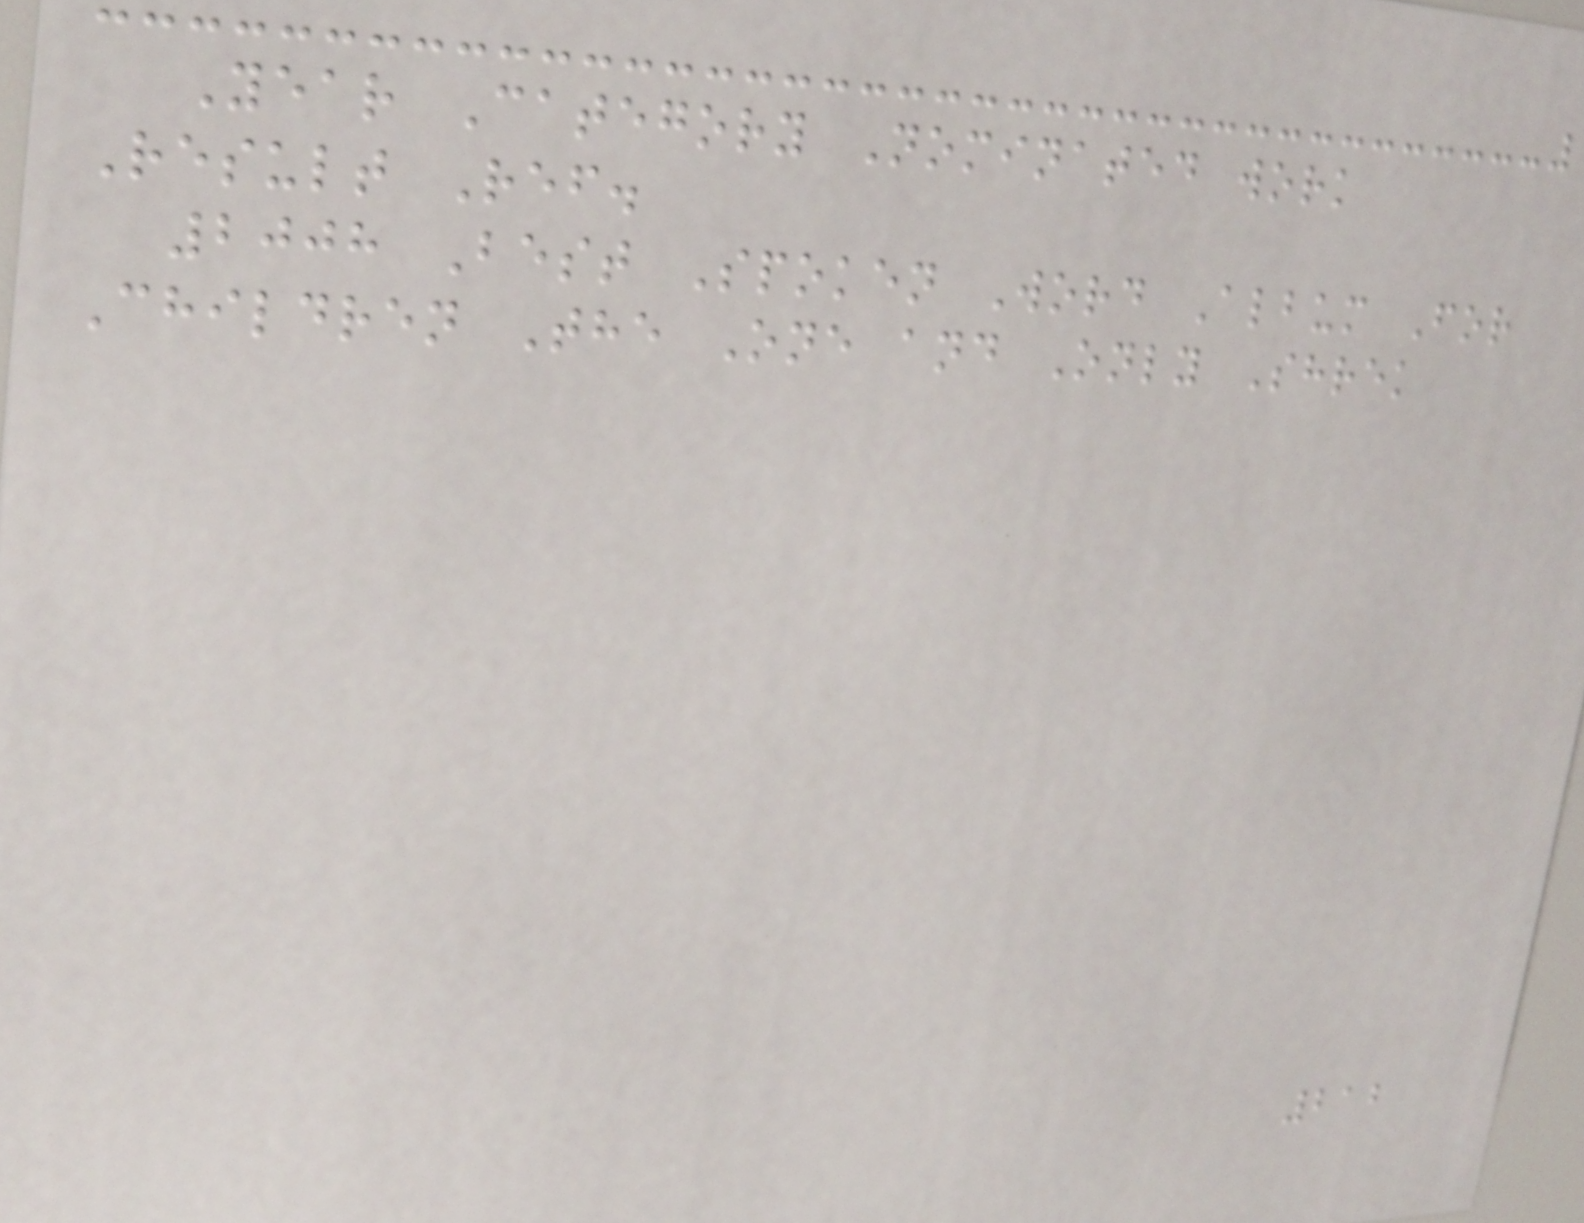Year Category Nominated work
Result Ref.
2008 Best Spoken Word Album For
Children The One and Only Shrek
212
